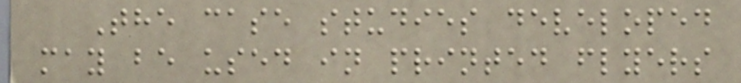The case studies developed
may be used in printed flyers
